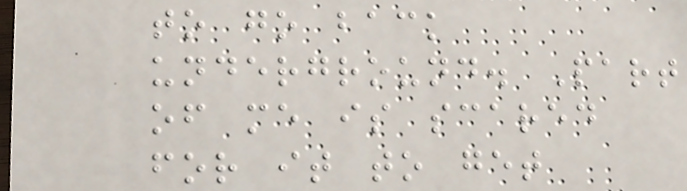to go back
underground. Part
of me is scared
for it to get
